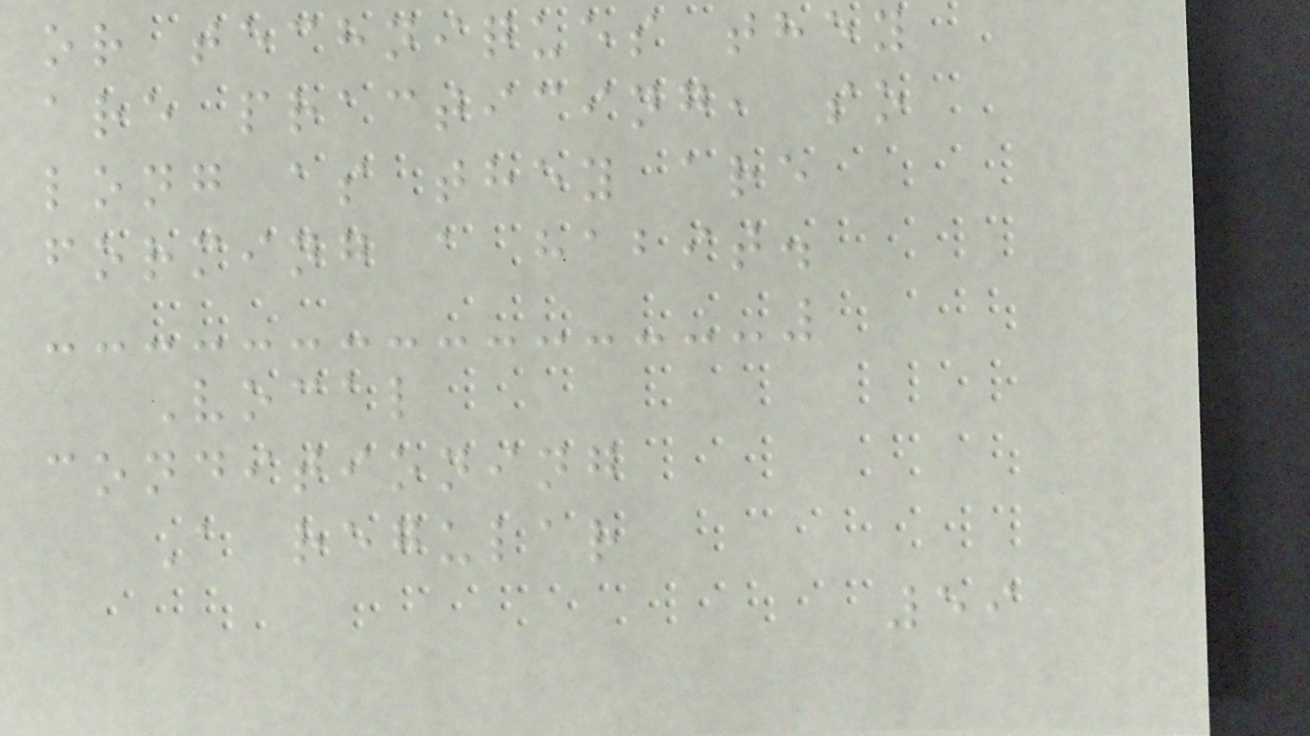or techniques they
are practicing, so
long as they are
forming a habit.
Vocal
conditioning
A regular
59
